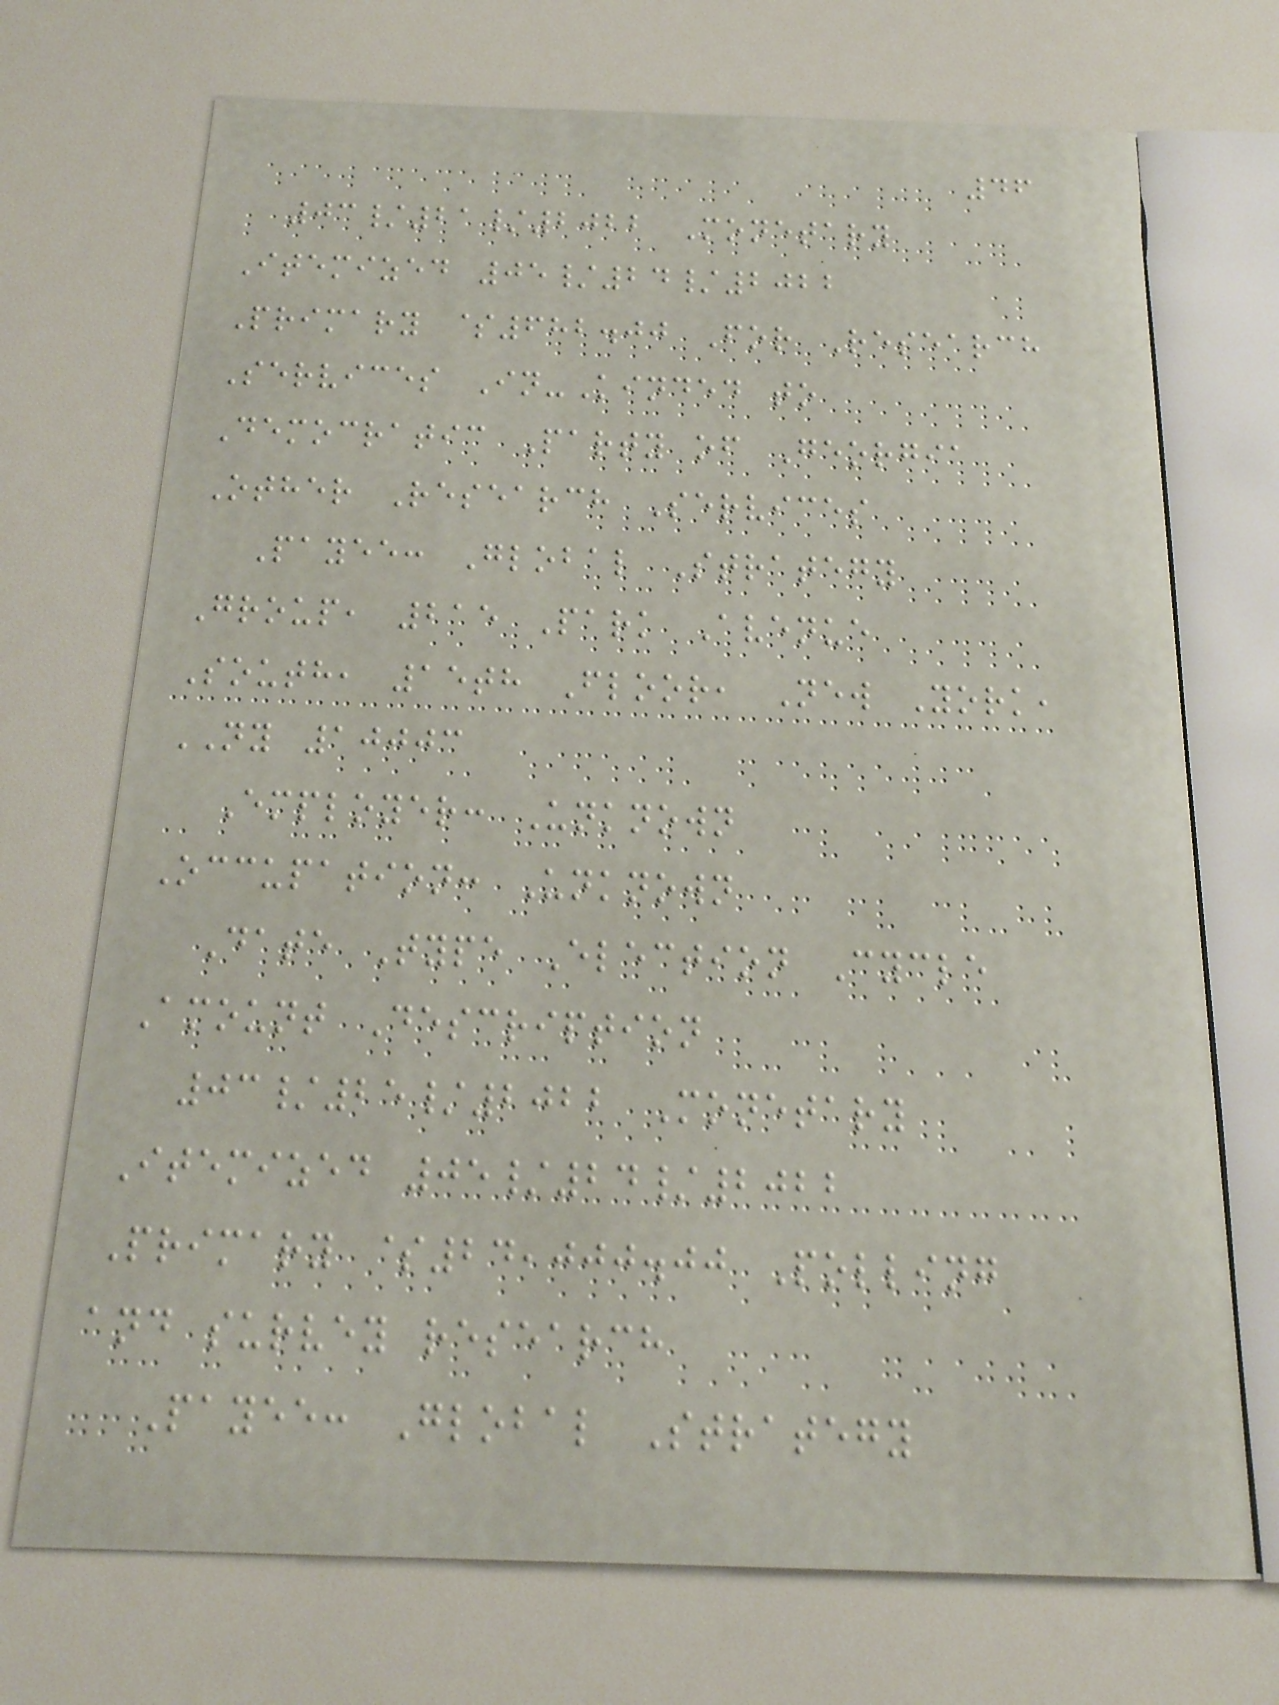46
03/21/2022 Monetary
Itemized 05/24/2022
Primary $682.00 For Research
Services In-Kinded to
Democratic Party of Georgia
Other Research Services
Payee: Global Strategy
Group, 215 Park Avenue
South, 15th Floor, New York,
NY 10003
Employer: Unknown
Occupation: Unknown
Date Type Election Cycle
Amount Description
03/25/2022 Monetary
Itemized 05/24/2022
Primary $24,000.00 Polling
and survey research
Payee: Global Strategy
